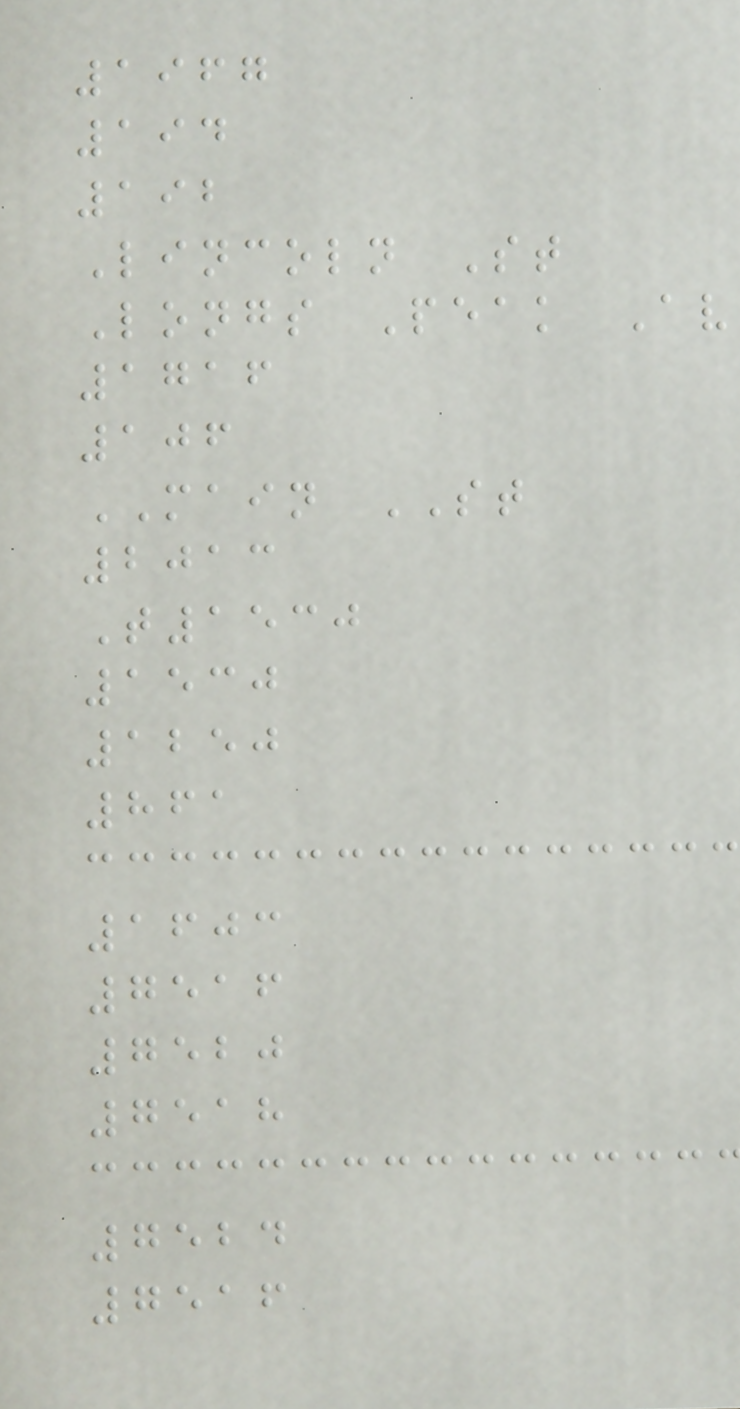1967
194
192
Lincoln St
Longs Peak Av
1716
106
MAIN ST
2013
T1530
1530
1250
861
1603
7516
7520
7518
7524
7516
